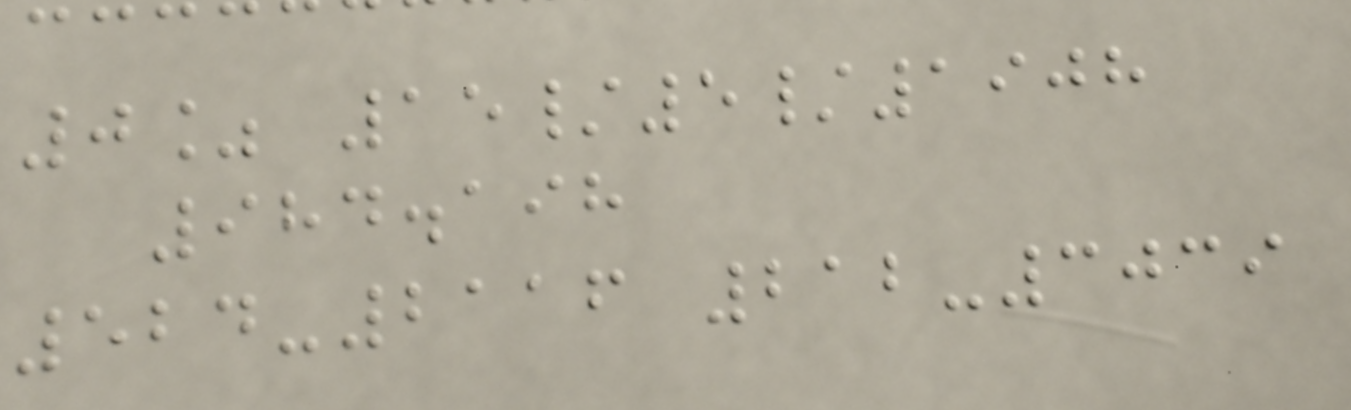0% 15/5/1908
984.198
524-2116 212-3039
